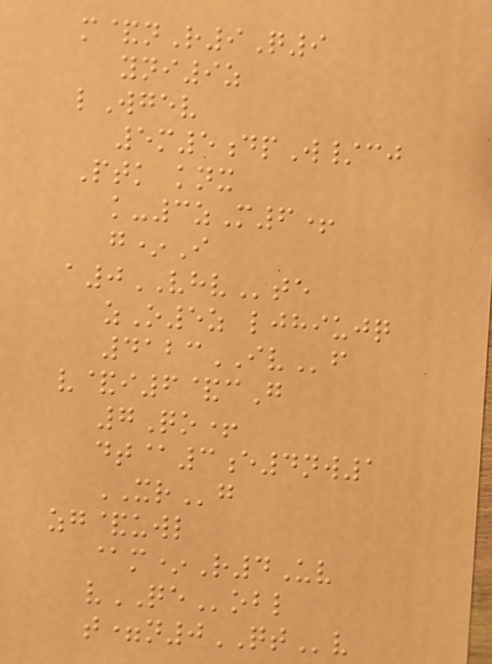m&nR9Q9
yni9z
lWgev
5m5dpW/cj
Ptk knx
k-3zM6+
g*I
a0VHVte
zO5z ljhiujq
4123IVf
v&i6&cG
7Qo+
dt@3e4nw1
XRg
zg&uwl
@m*R4Uv
vQEobl
t=n0QTv
